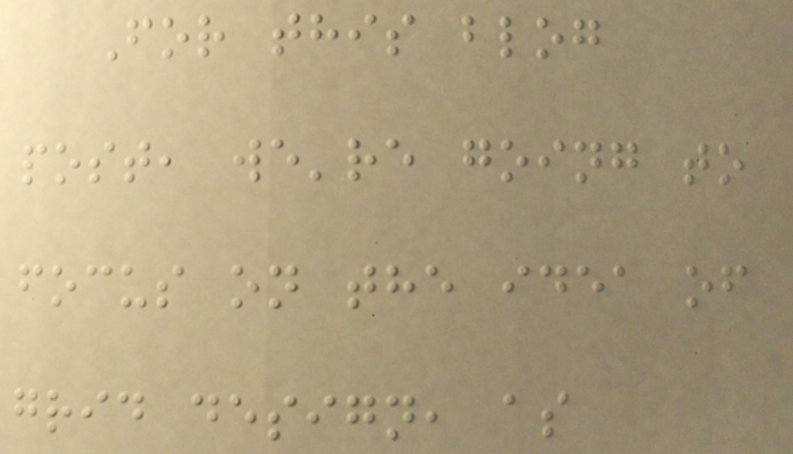For this blog
post, we're going to
focus on the idea of
grid design, as
